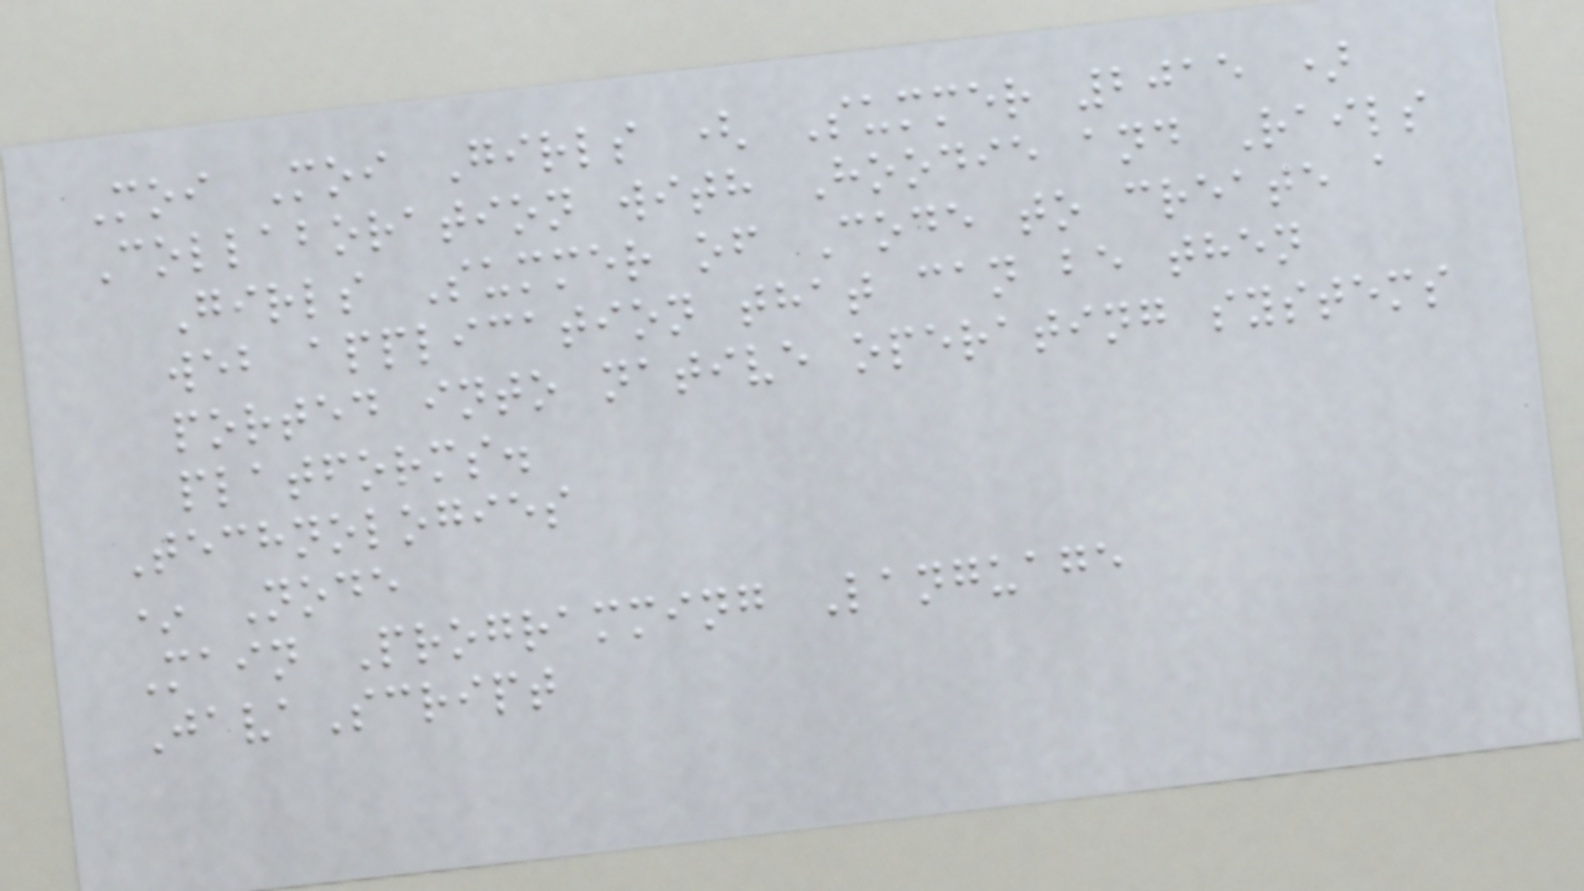Moi Moi Girls ( Summer 2015 )
Collaboration with Hoodie and Rails
Girls Summer of Code to create a
web application that can be then
ported into native operating systems
platforms.
Technologies
* Node
Main Programming Language
JavaScript
